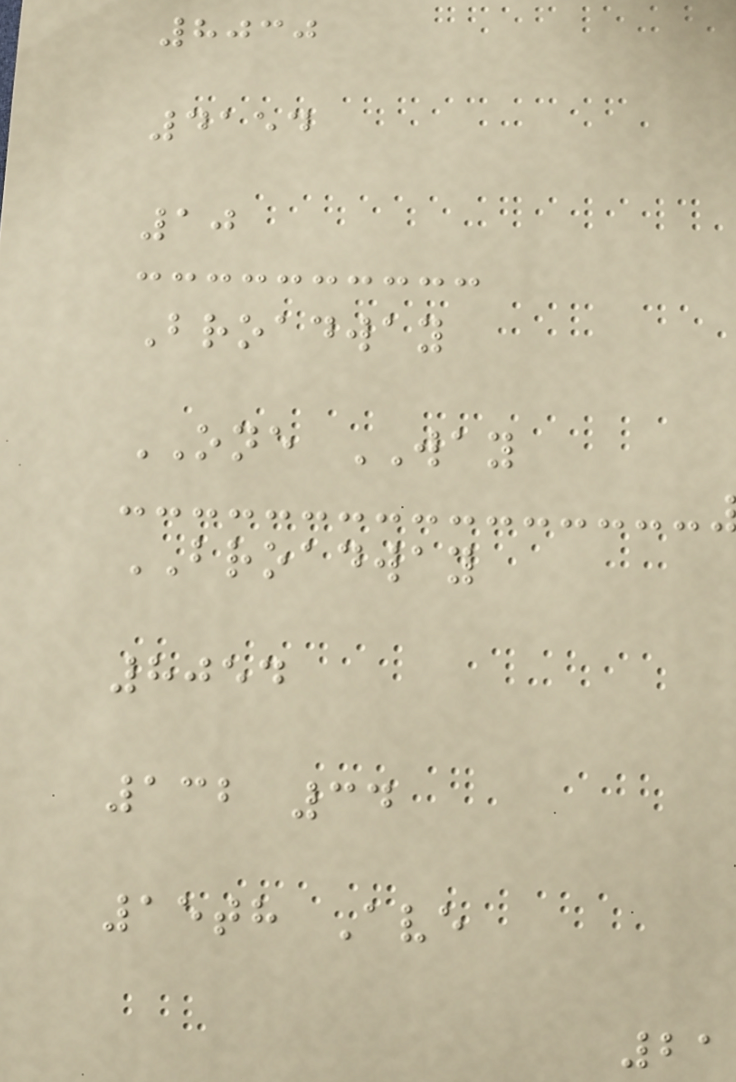8030
4154
10
Broadway
ONE WAY
BROADWAY
8054
132 34
15th Ave
21
